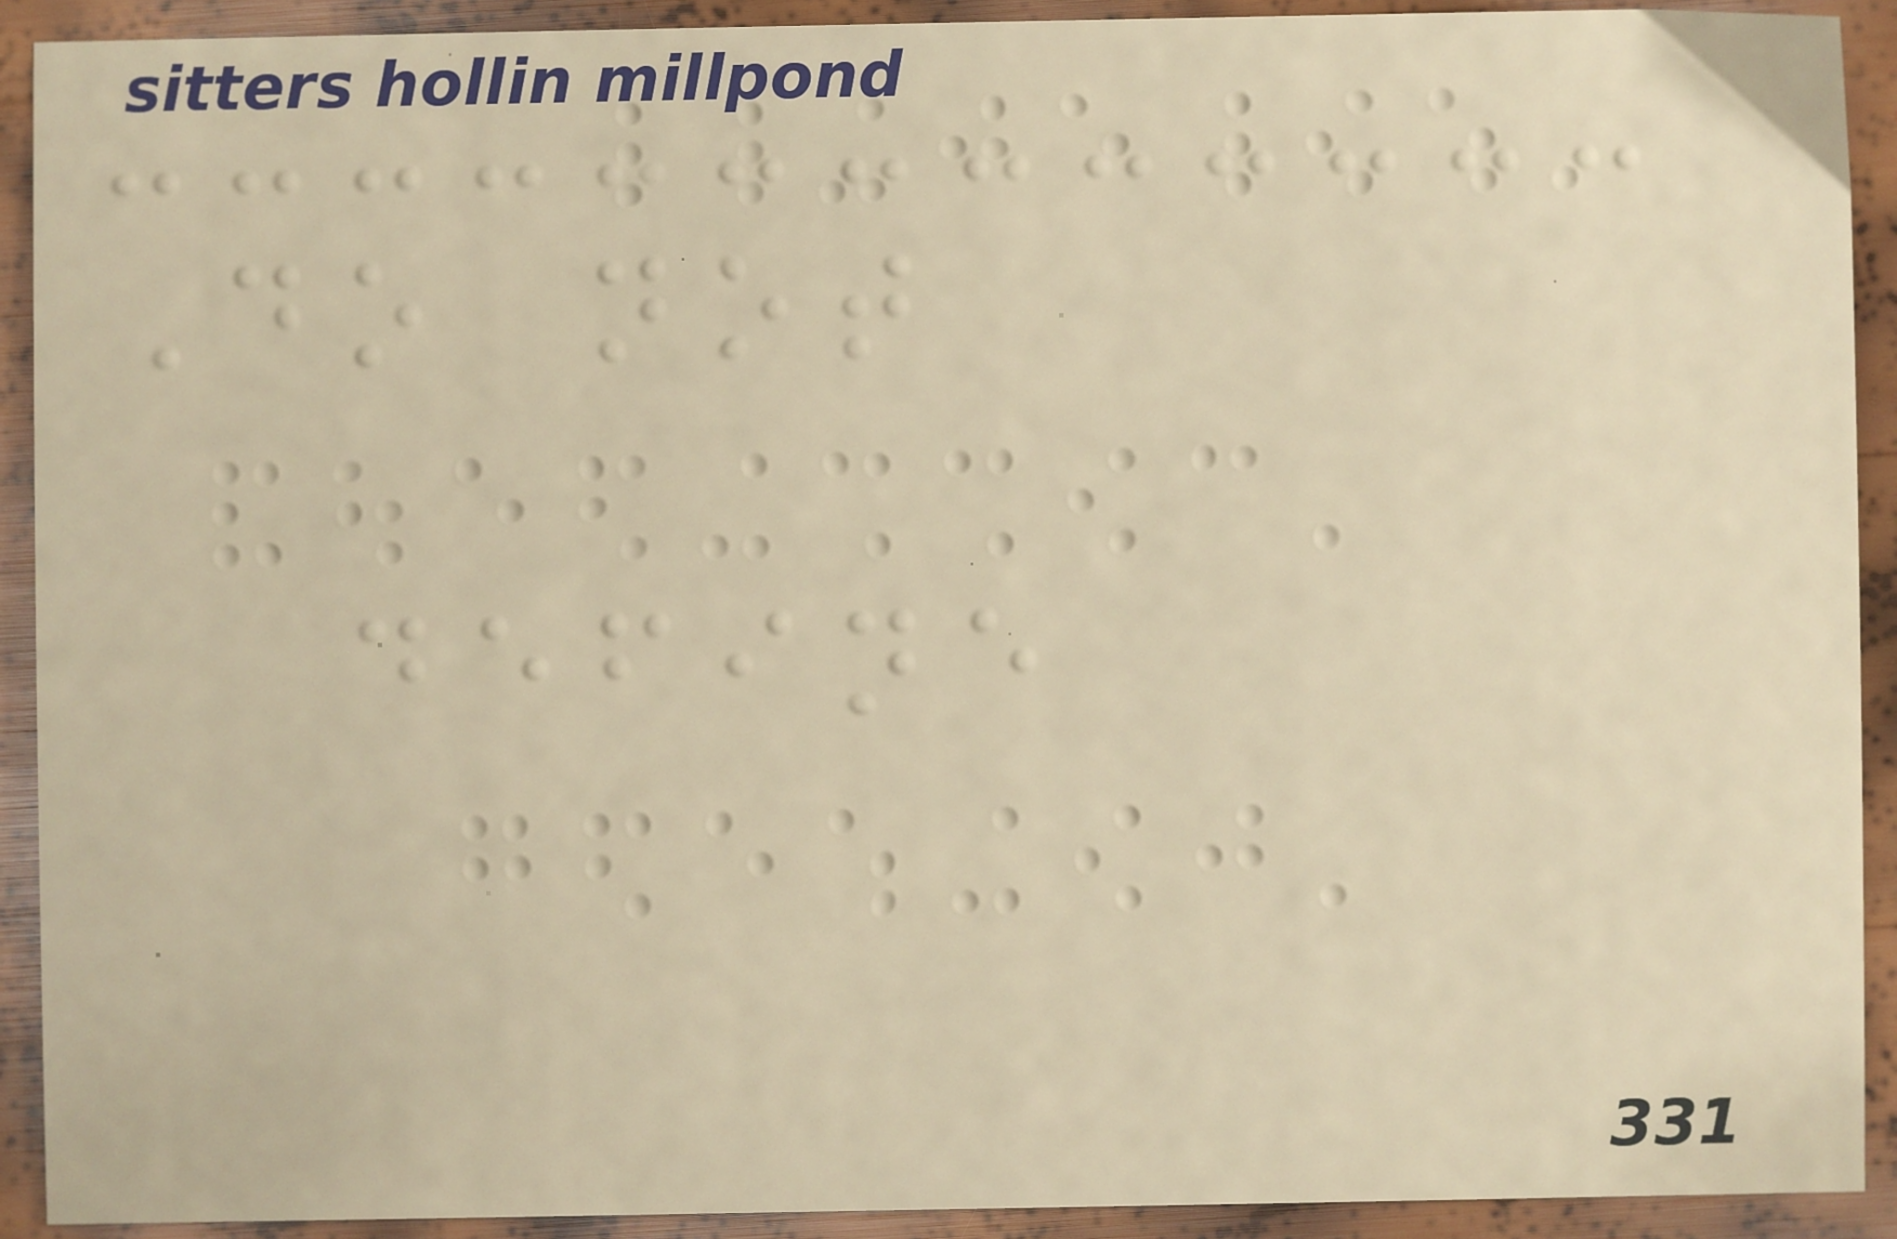Do not
define
